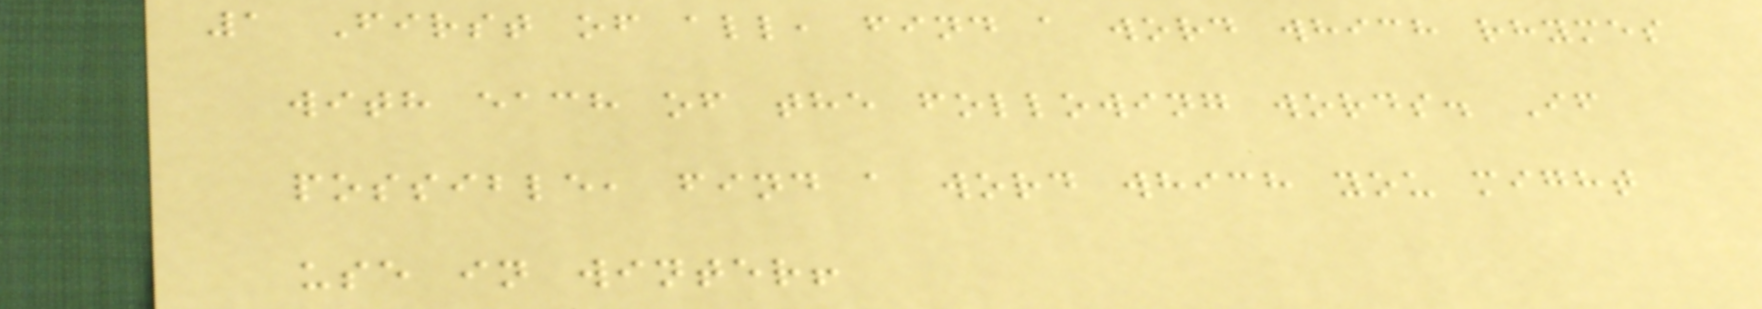1 First of all, find a word which rhymes
with each of the following words. If
possible, find a word which you might
use in winter!
